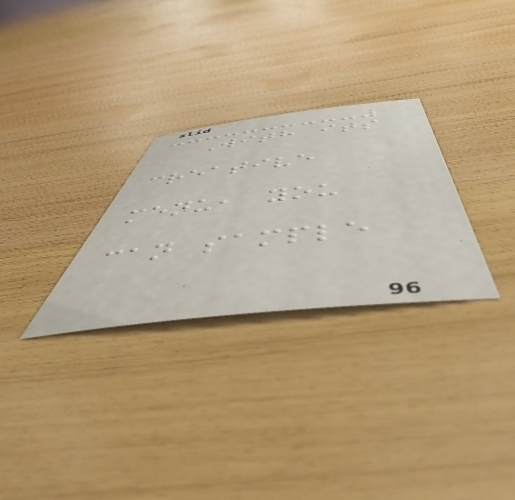With its
creative
menu, you
can sample
